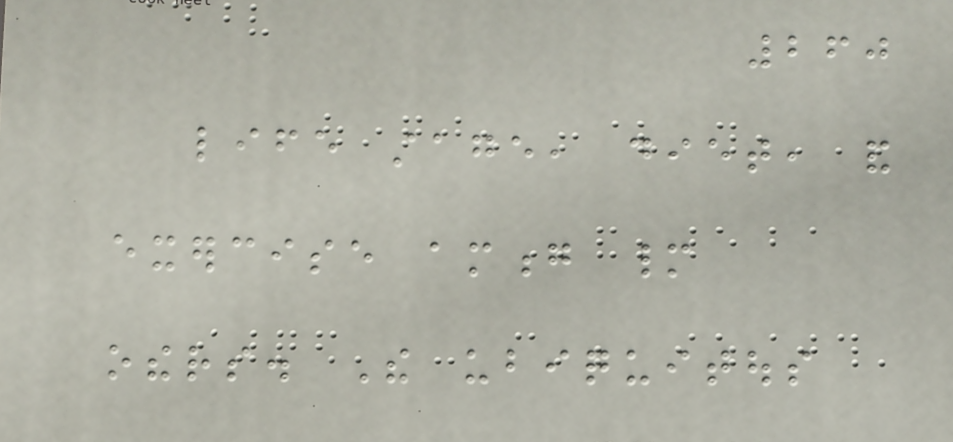260
life stage, diet, and
exercise among many
others. The ubiquitous
